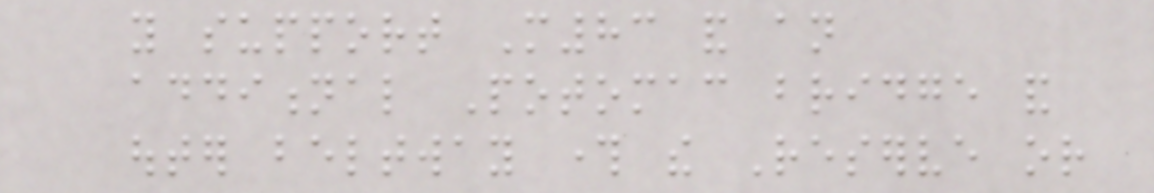you support M83 and an
additional Potomac bridge and
outer beltway through the Reserve or
